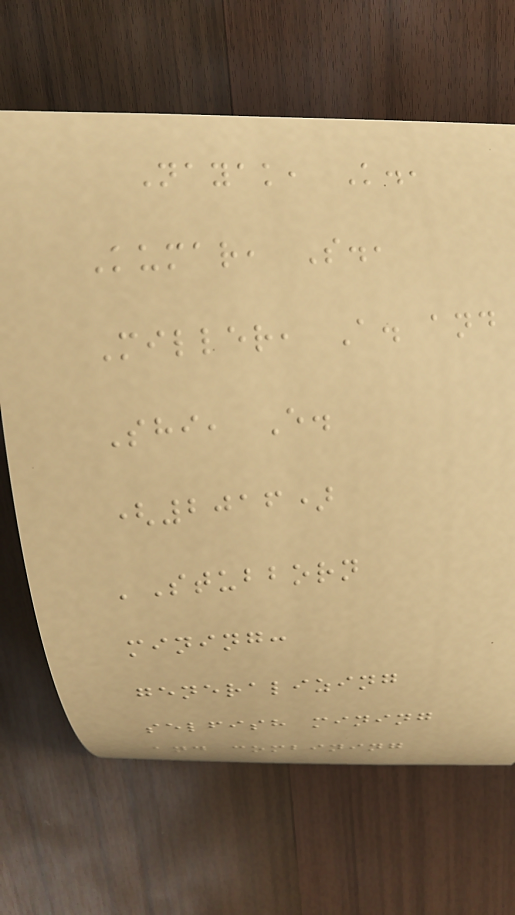Nayak, K.,
Kumar, S.,
Miller, A. and
Shi, E.
(2016)
'Stubborn
mining:
generalizing
selfish mining
and combining
